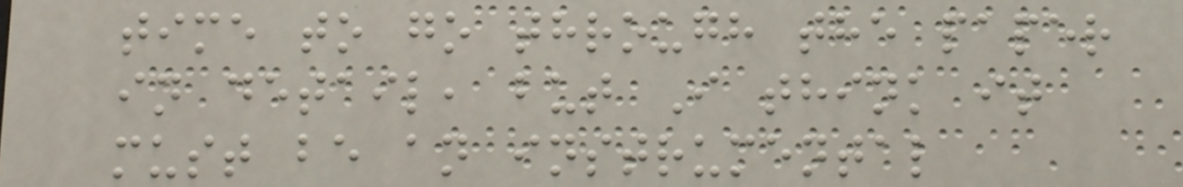time to go through the paper
in detail, but I think it
must be an instrumental
